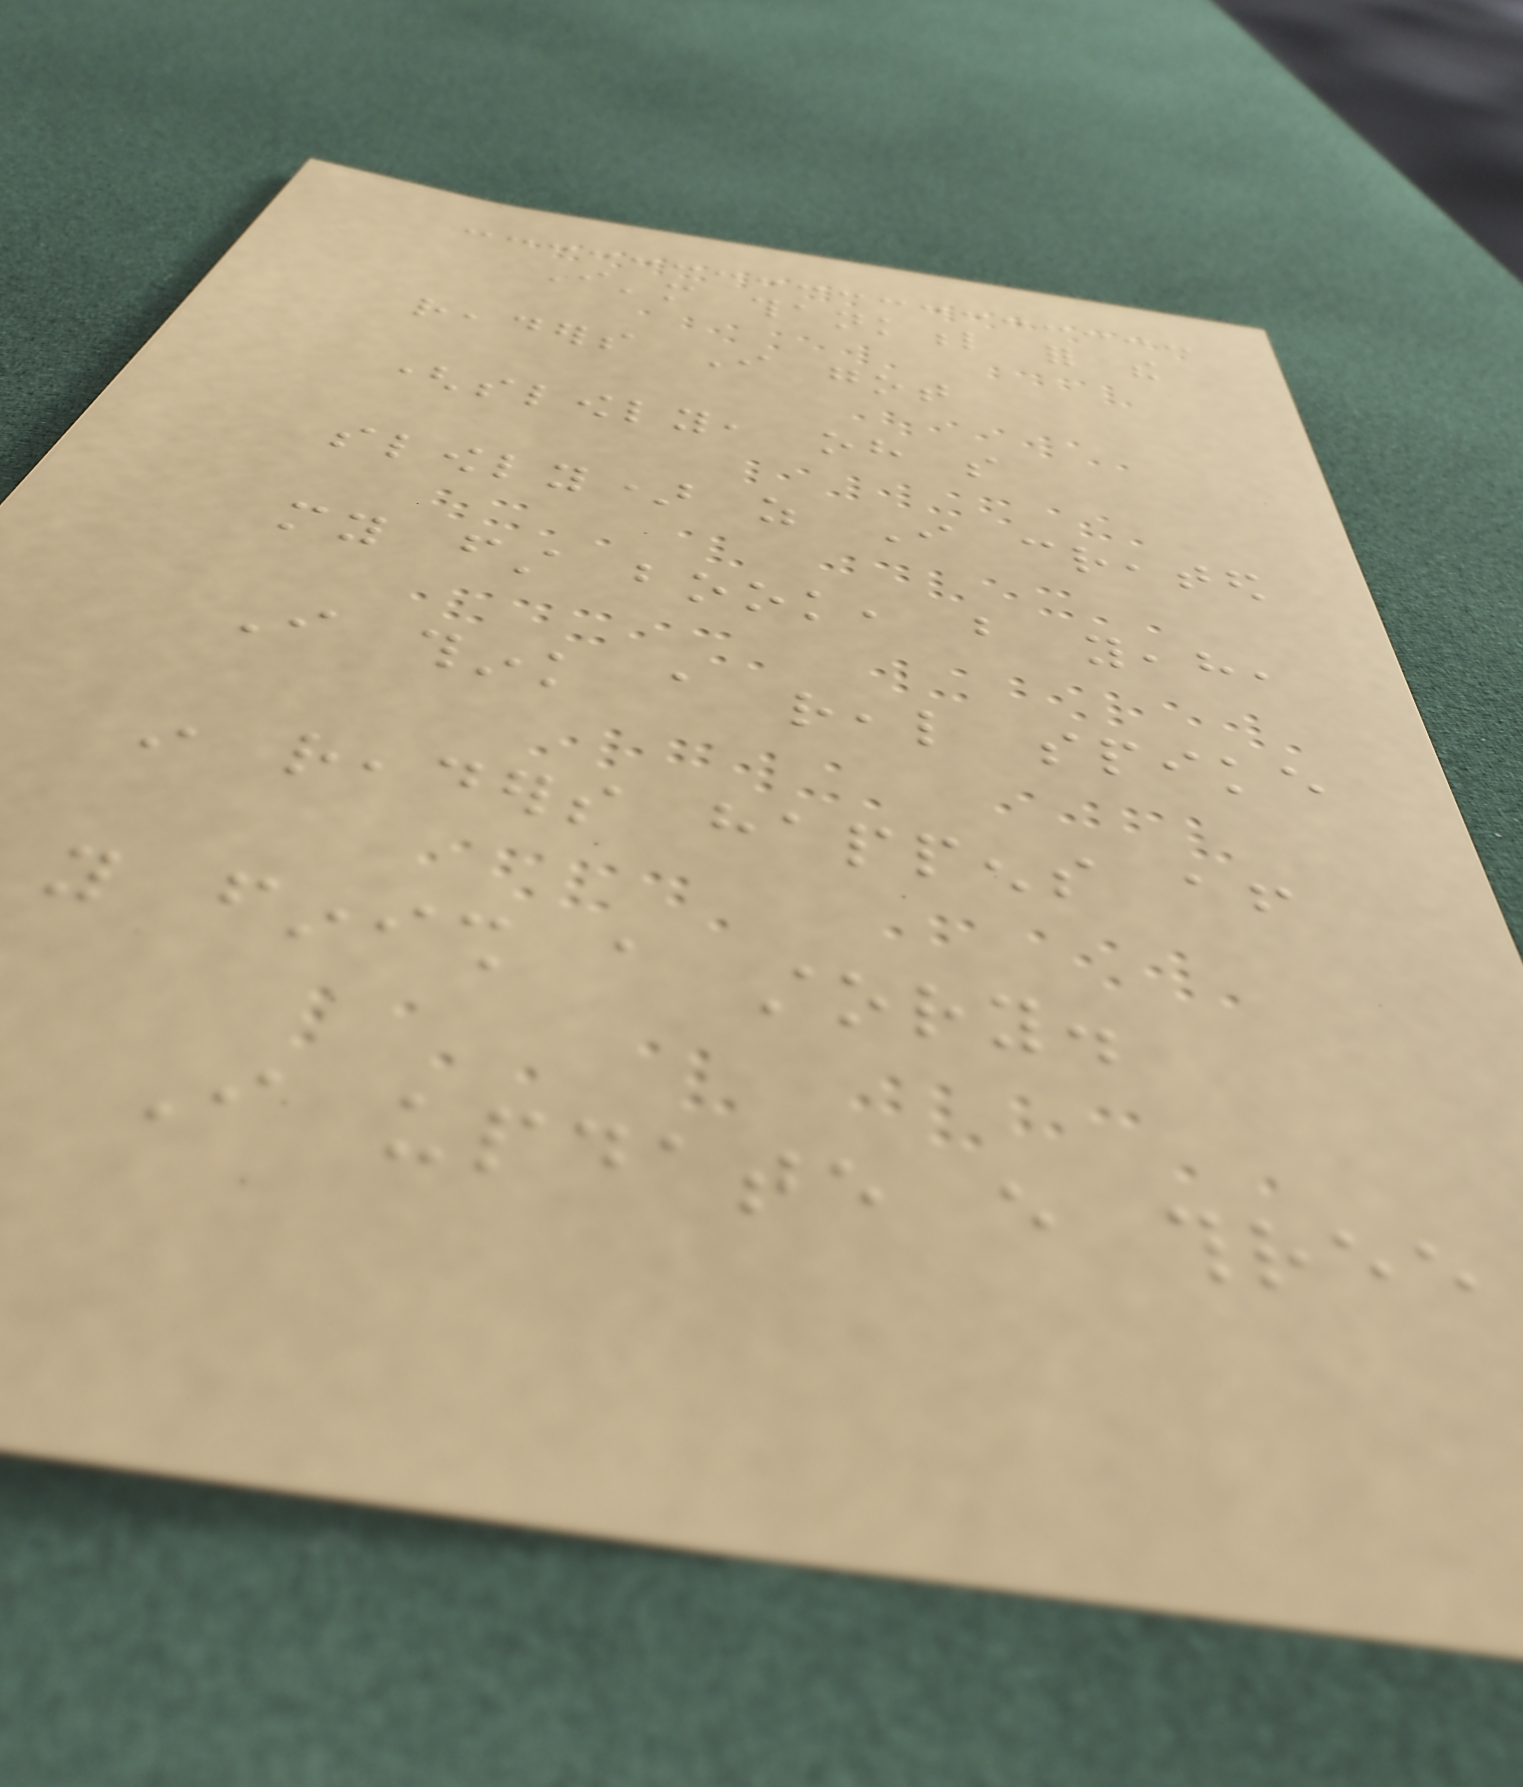I'm thankful for the
readers I got
(slowly, oh so
slowly) as I created
my first book, but yeah,
I think a real spike
in readers happens after
you finish a story.
I update every three
